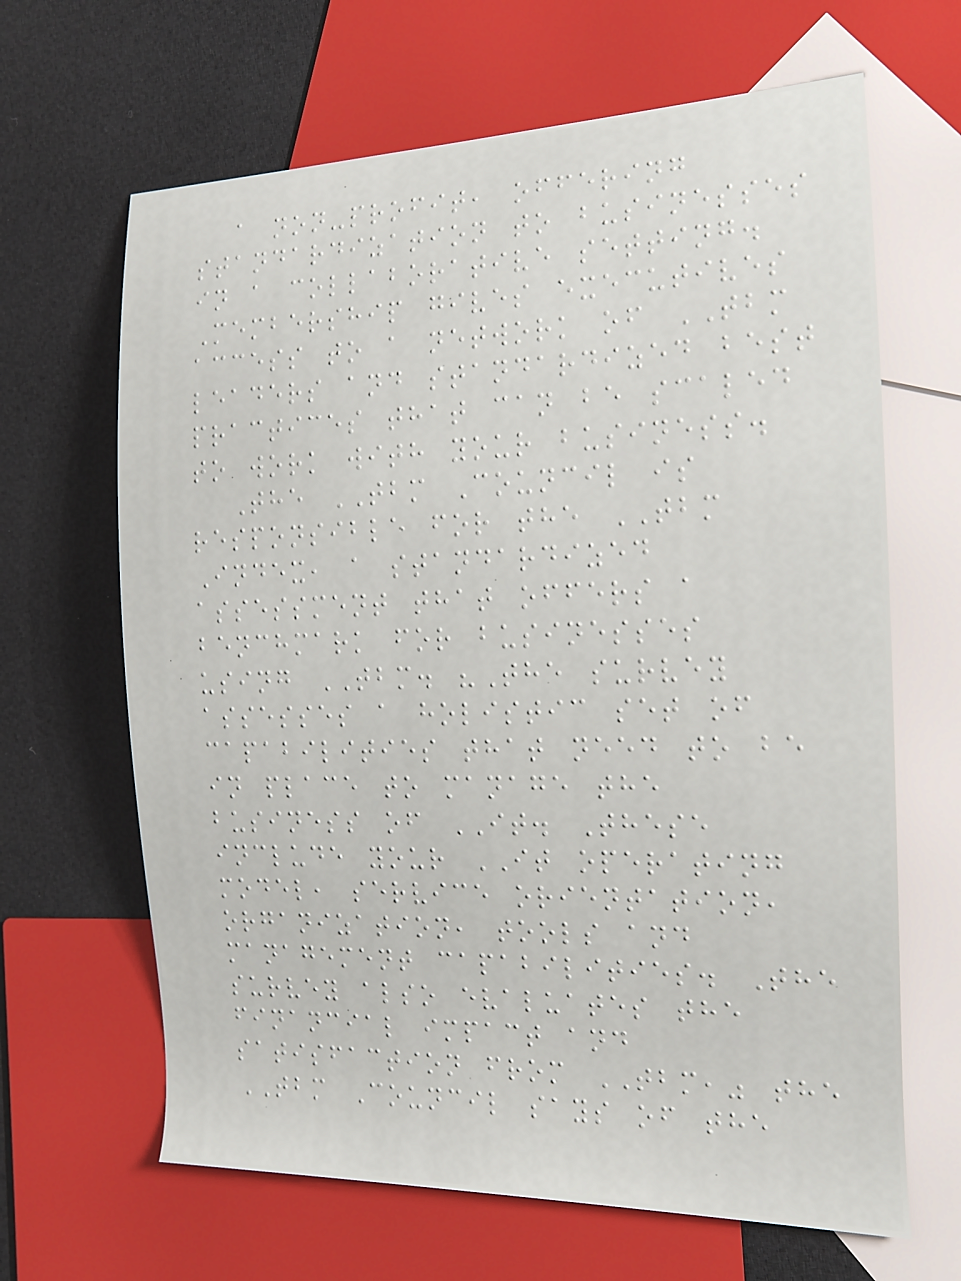a non-profit, offering
standardization to businesses
in a collaborative setting.
Membership gives executives
access to a network of TBM
leaders and standardized best
practices that can be scaled
to work with your business.
The TBM Council is
responsible for the TBM
Index, a standardized
assessment that offers a
benchmark for businesses
using TBM. "The survey
assesses a holistic set of
capabilities that need to be
in place to manage the
business of IT. These
include your IT operating
model, service orientation,
organization, tools and
management capabilities. The
survey also evaluates the
financial impact and
satisfaction from TBM," the
TBM Council says of the
